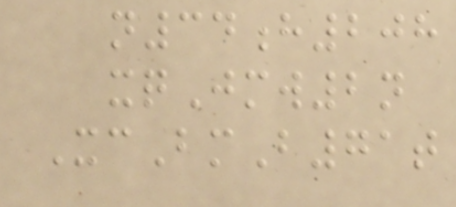n34h208
xqJmw2n
XcBmB71t
